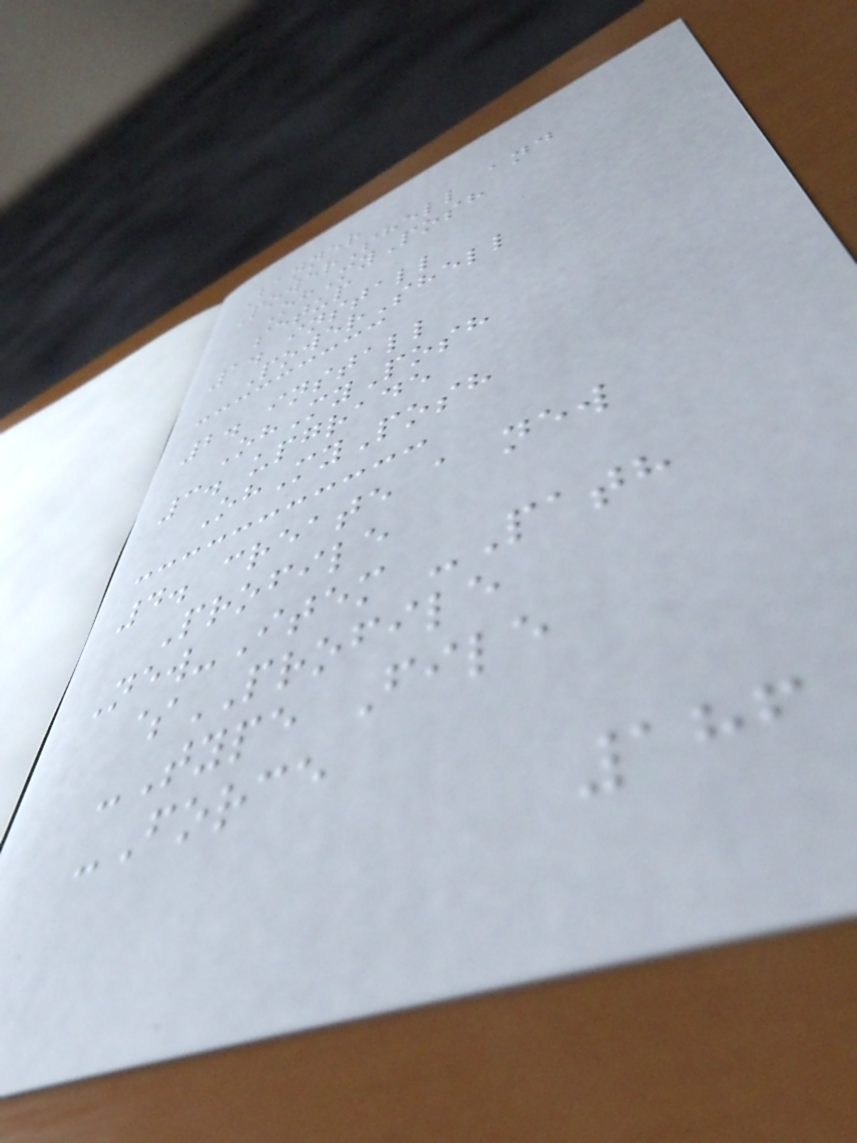Banner
PowerShell and
OhMyPosh
setup
1. install
PowerShell
2. install
OhMyPosh
3. upgrade
OhMyPosh
4. create a new
Profile
New-Item -Path
$PROFILE
-Type File
-Force
186
